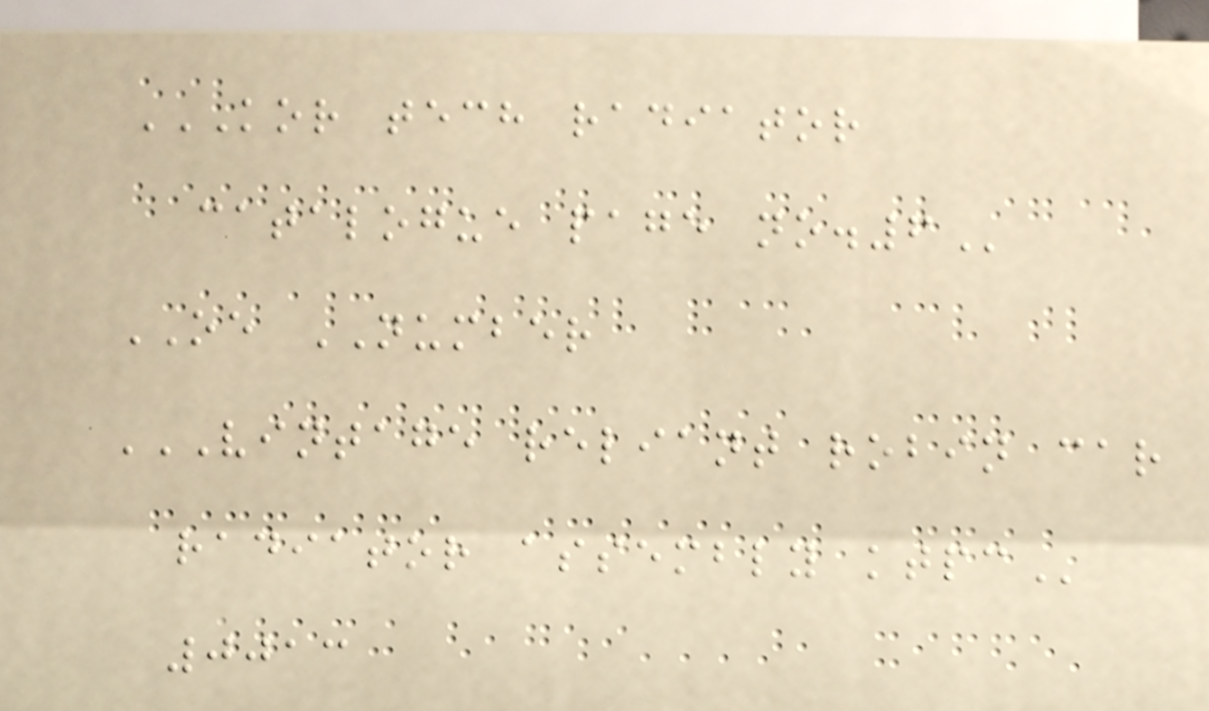KOR TECH RADIATOR
CATALOGUE PAGE NO.6
OE NUMBER
VINTAGE RELIANT ROBIN CAR
RADIATOR ASSEMBLY KTPC
0013
